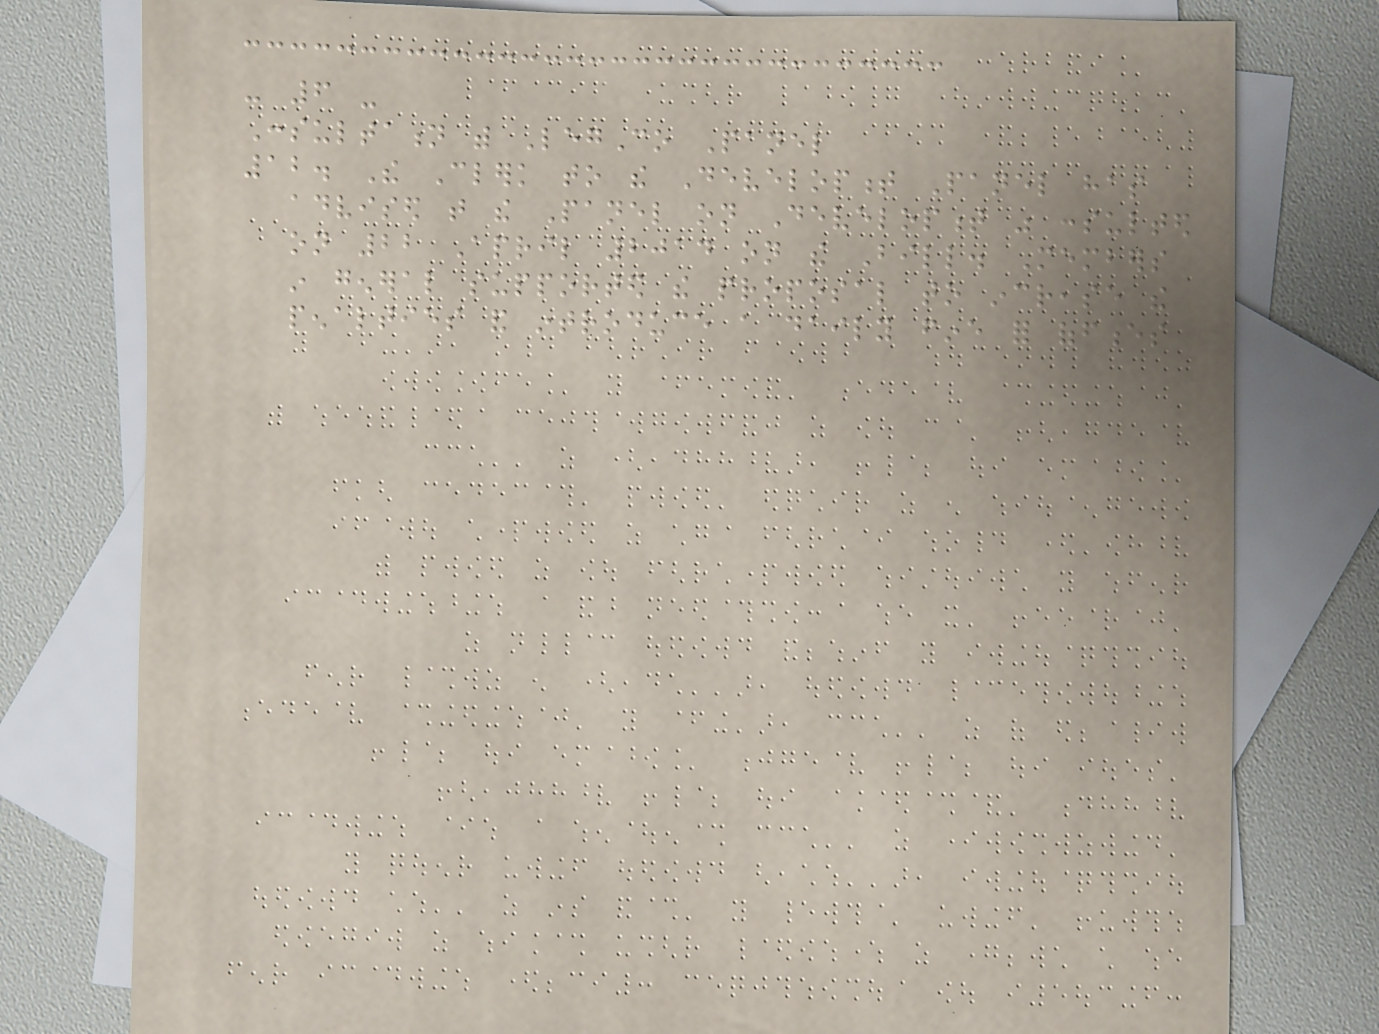- 6 -
Consultation with LegCo Panel
12. The Clerk to the Development Panel has
advised that the Panel on Development was consulted
on 22 April 2014 on the Bill. Members
in general supported the proposal to increase the
penalties and introduce a daily fine for offences
